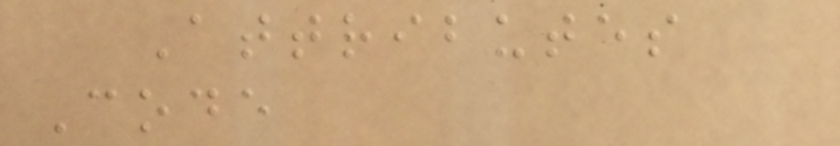Attributes
Code
